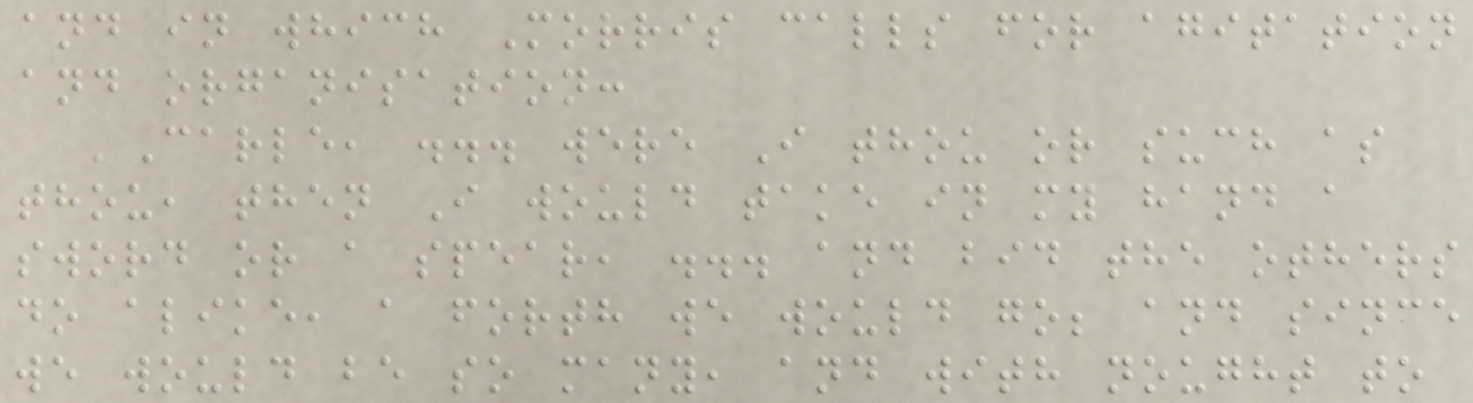and in which Morris calls for agitation
and organisation:
'Carle, ... were I thou or such as
thou, then I would take in my hand a
sword or a spear, ... and bid the others
do alike, a forth we would go; and since
we would be so many, and with nought to
